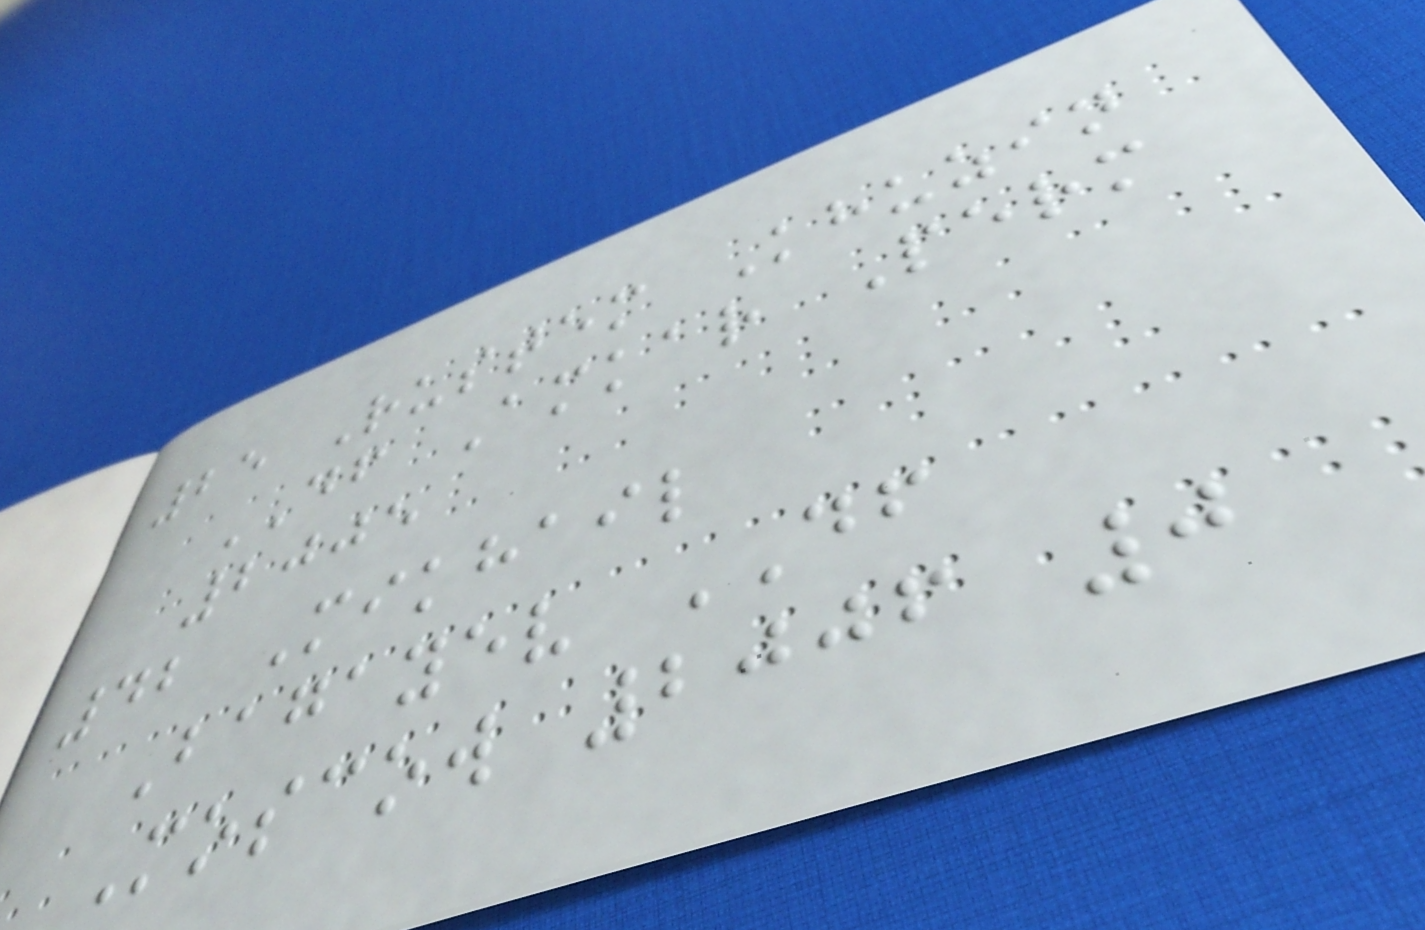25 Rustem Khuzin
DF Amkar Perm
2005
42 Mikhail
Bagayev DF
Moscow 2006 0
